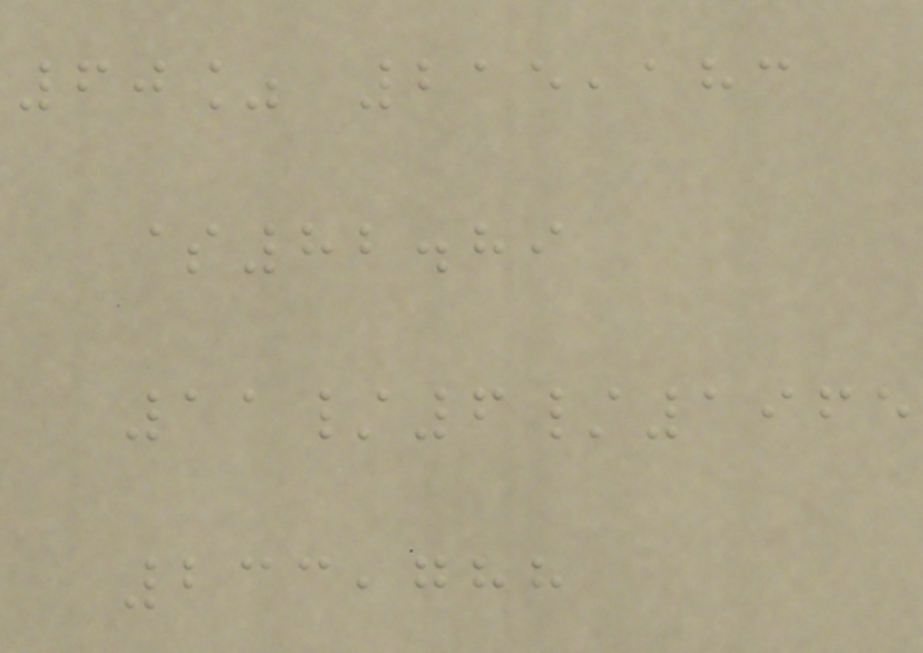60% 215,183
$82.89
11/6/1965
233,788
